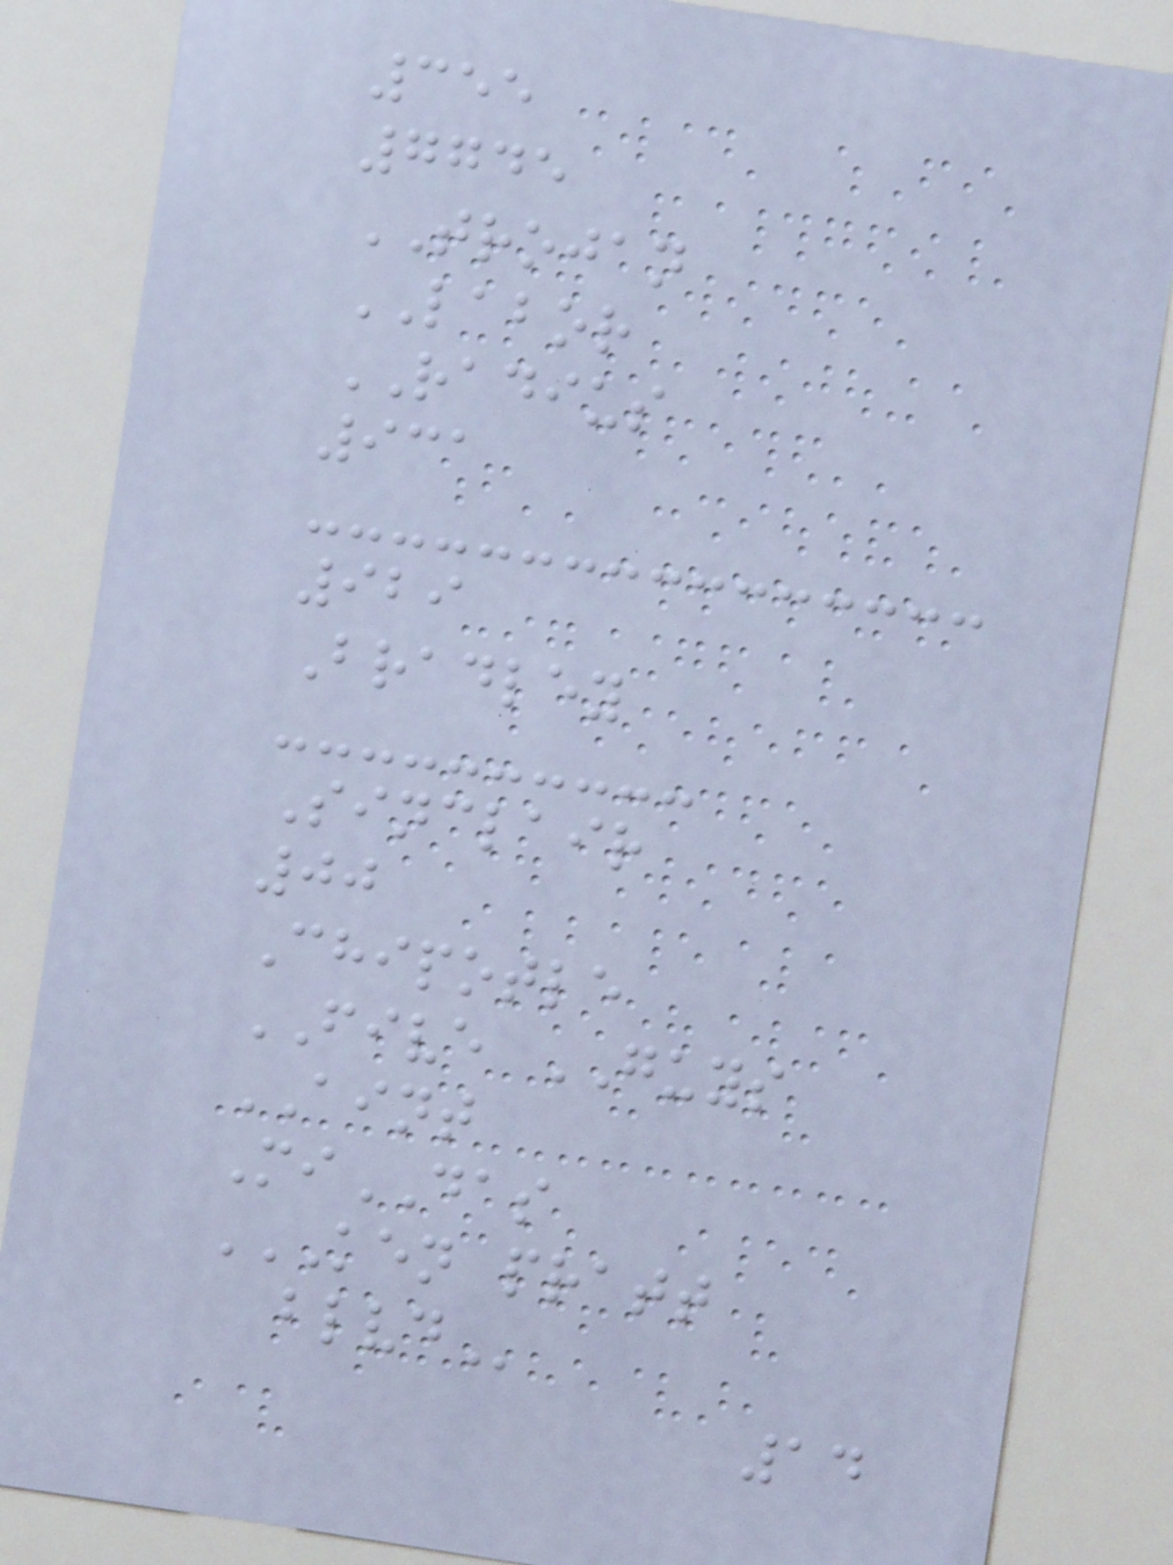355
7745
TROJAN
LABOR
RADIUS
931
929
Bradley
Sinclair
00
Chipotle
FIVE GUYS
AINT
MiDAS
KEN PRATT
BLVD
14
